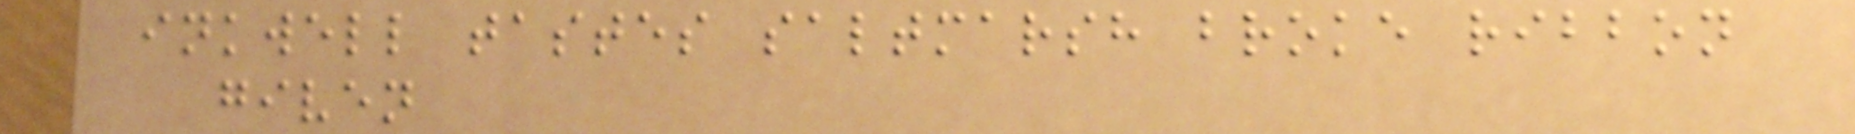inkwell tastes saltmarsh broke ribbon
given
